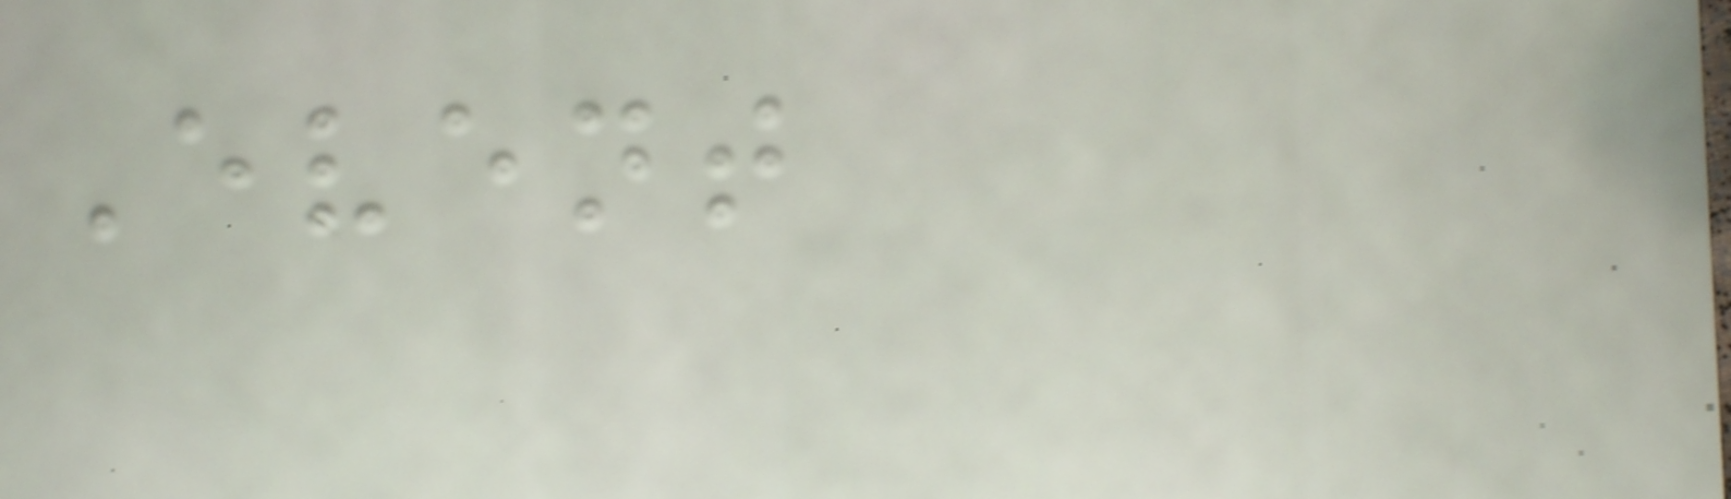Event
